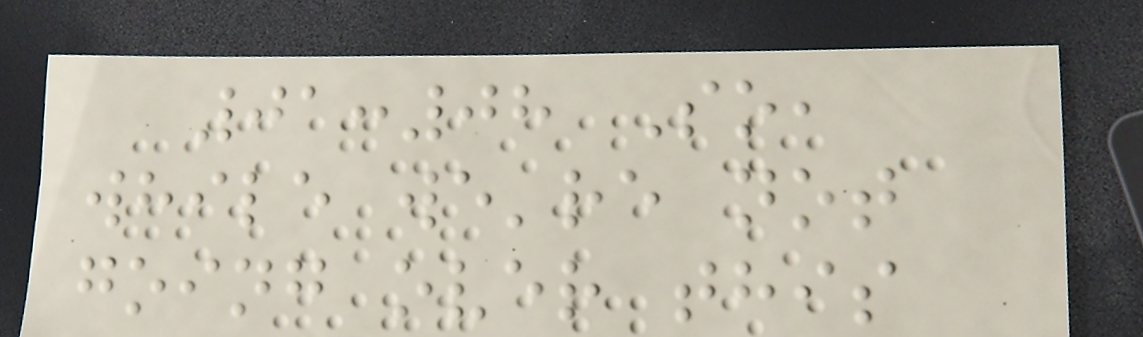01:08 So,
while we're not
going over this
